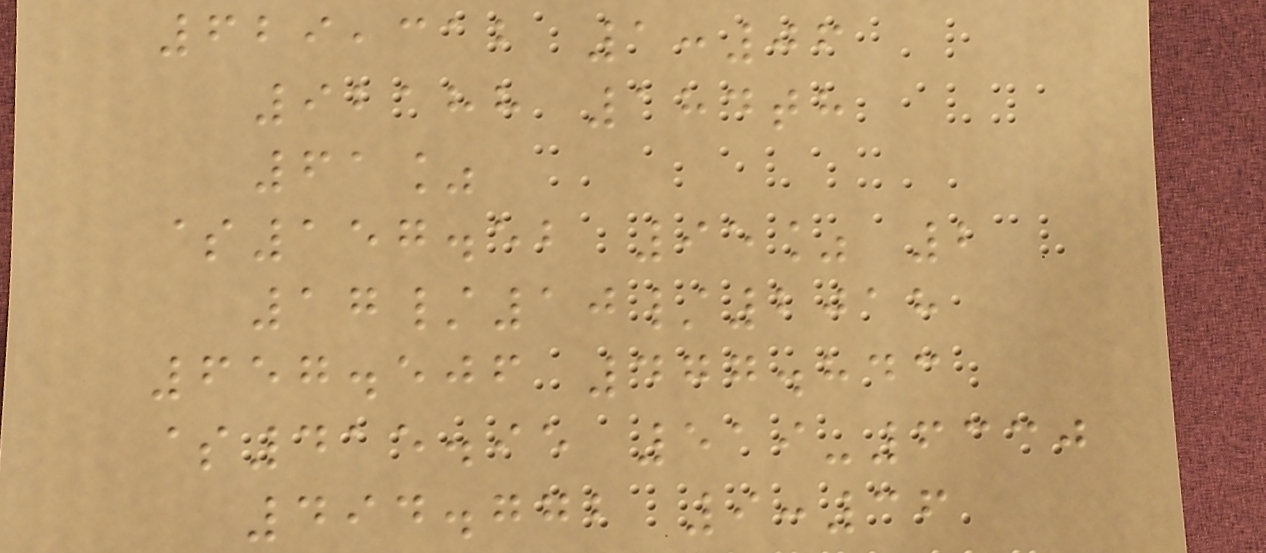629,312 1:06
92188 184th
61%
$157.52 95% 2
17/10/2018
657.506 477.843
$415.95 519-6330
494.772 9:36
